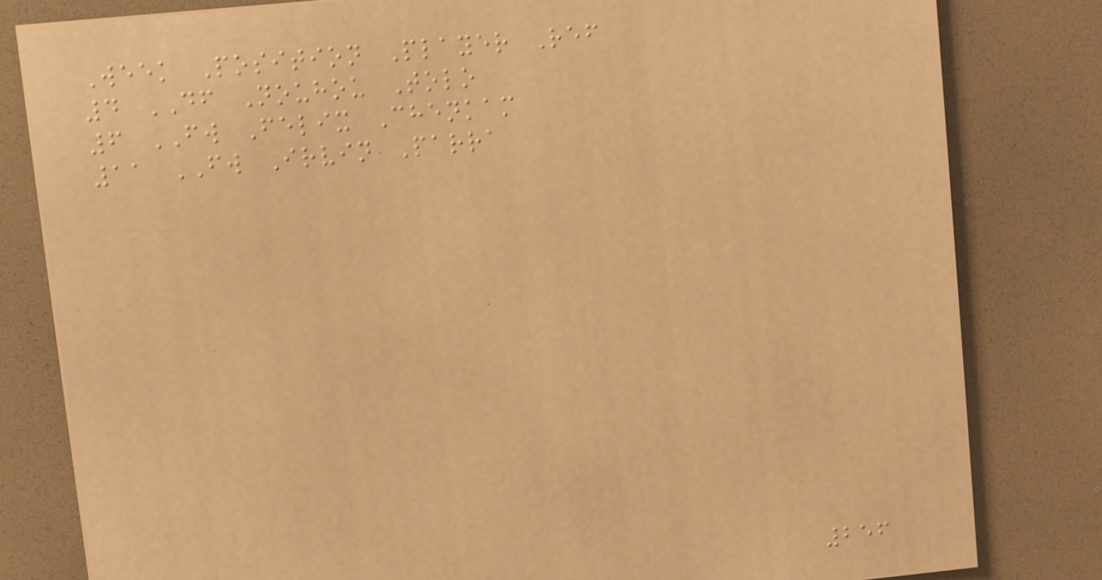Week Position Player Ref
4 DF Nouhou Tolo
6 FW Felix Chenkam
11 FW Irvin Parra
256
